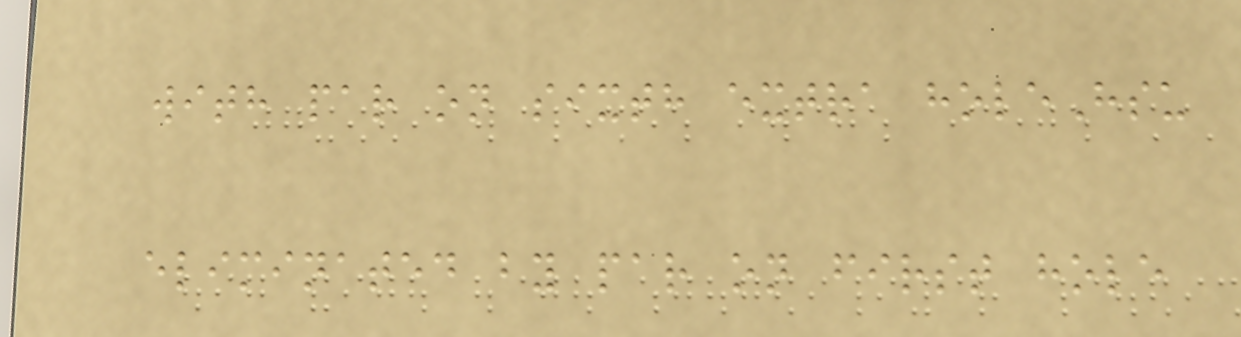with par on sixth extra holeHsu
eliminated by par on first hole
